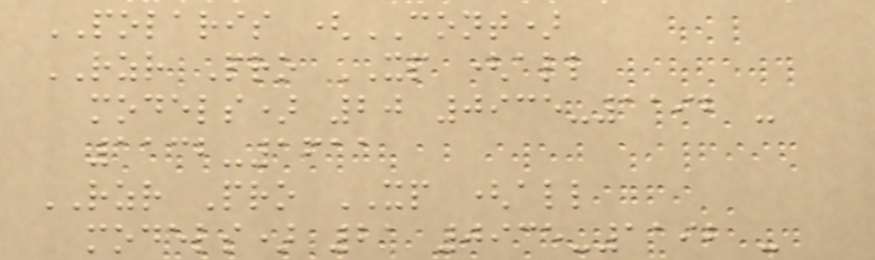POLARIS (CONT)
RZR Pro XP (all
models) 20 0935-1192 -
1132-1611
RZR Pro XP (all
models) 21 0935-1192 -
